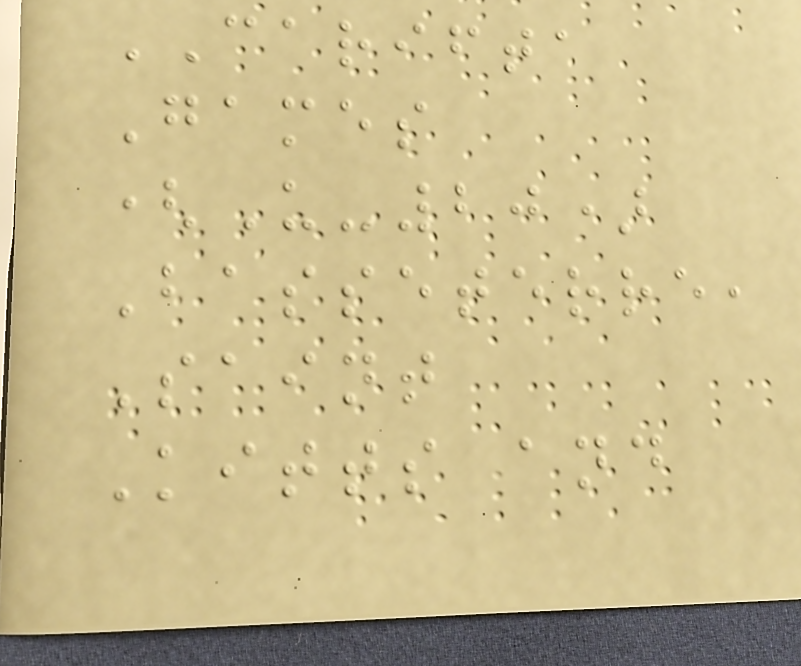CARIFTA
Games
(U-20)
Basseterre,
Saint
Kitts and
